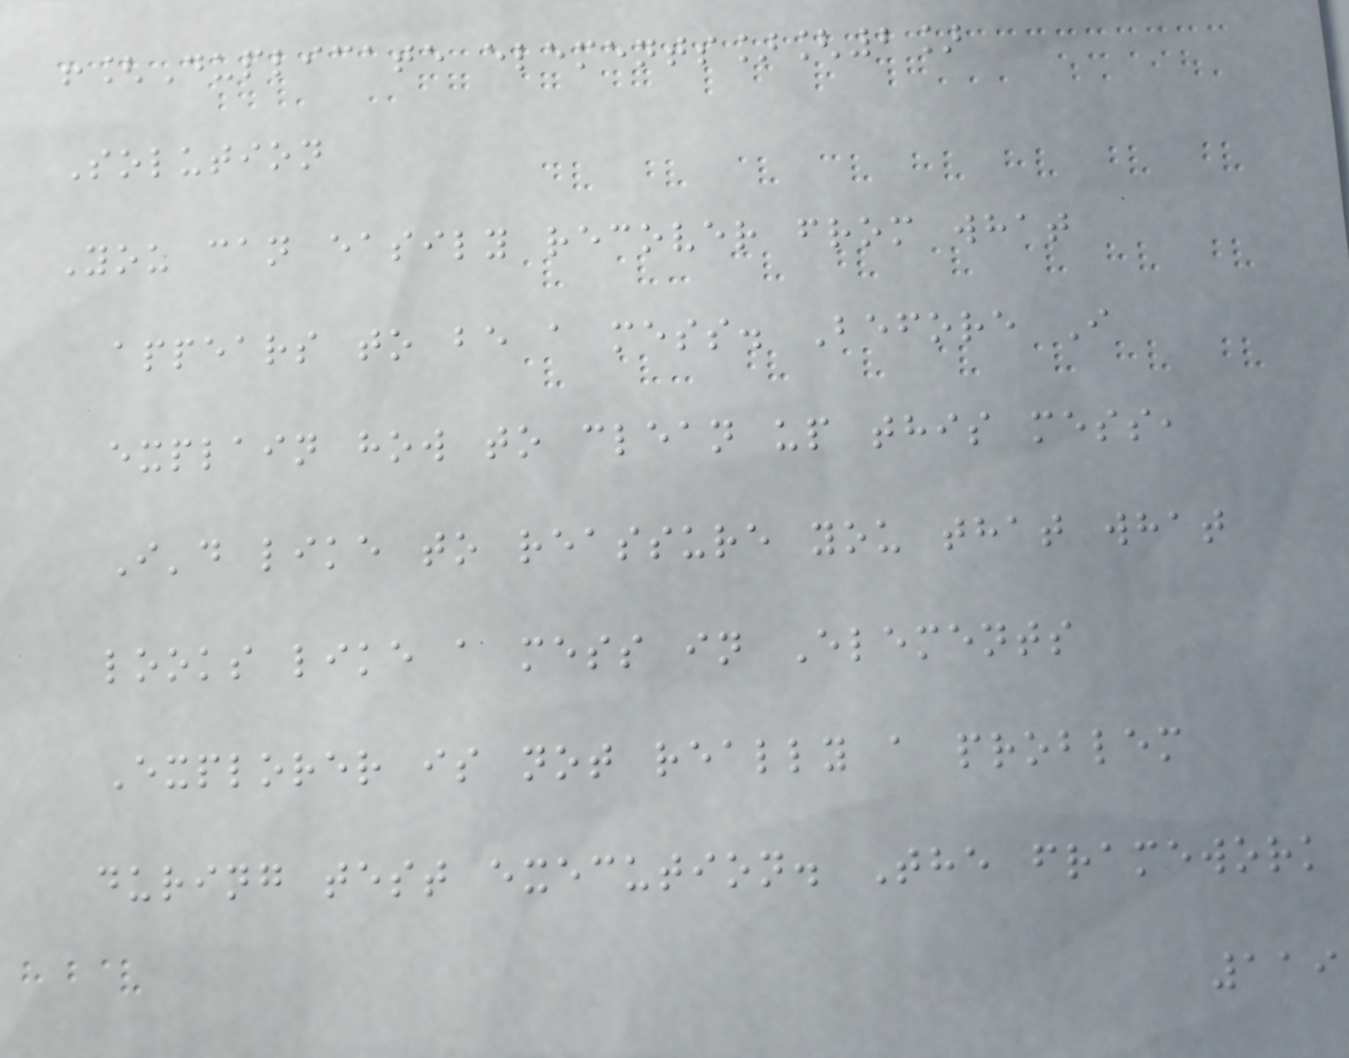![Duplicate elements][2]
Solution
You can easily recover from what
appears to be a mess. Before I
explain how to clean up this mess,
I'd like to reassure you that what
looks like a mess in Elements
Explorer is not really a problem
during test execution. The framework
119
